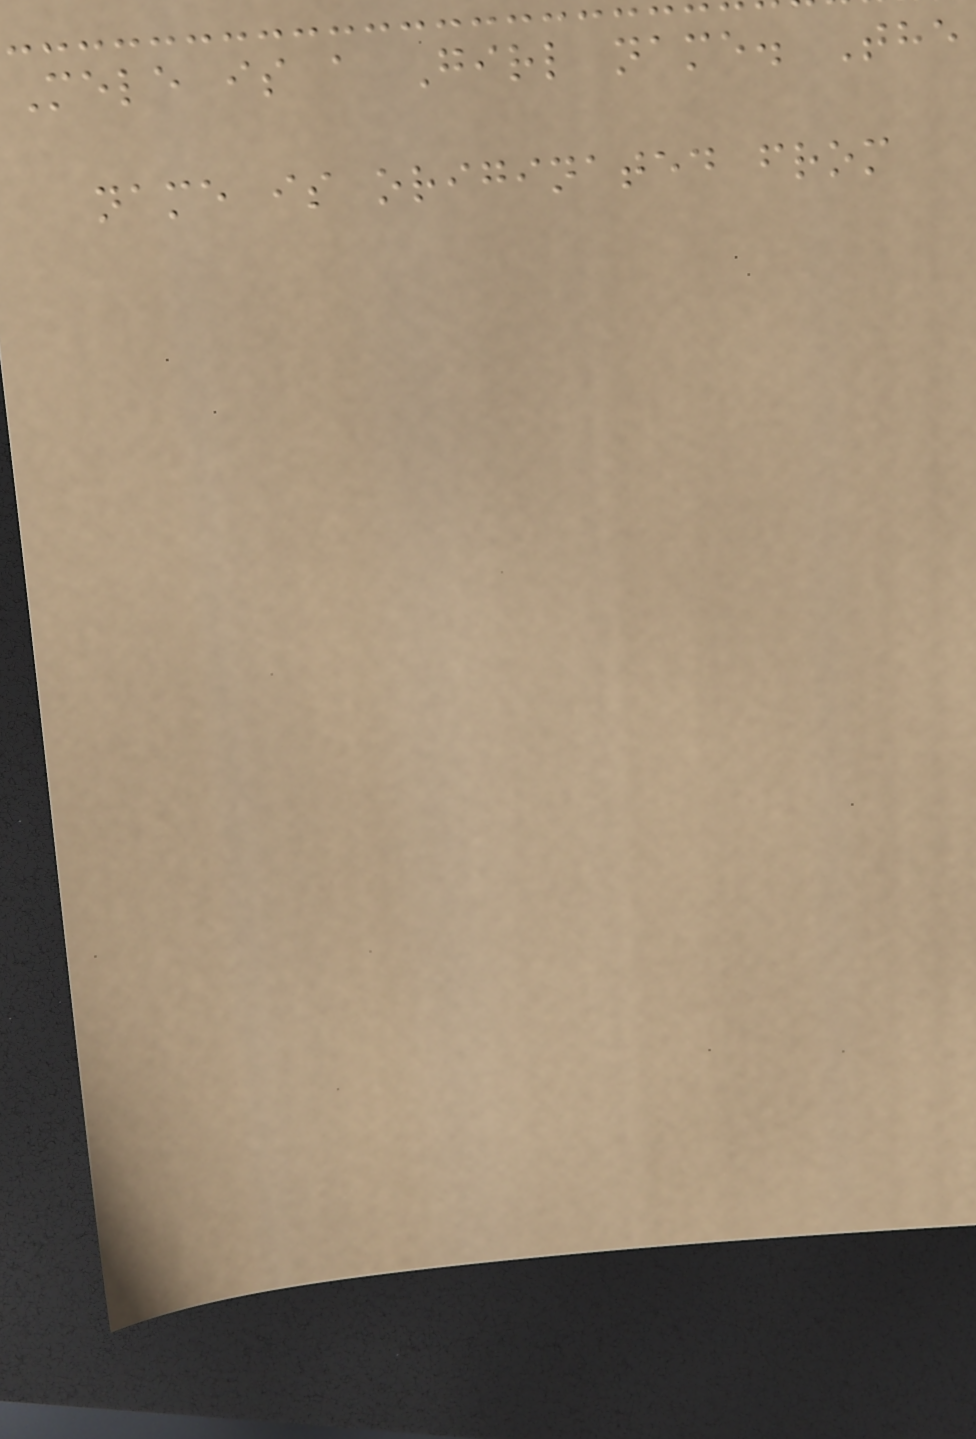Mele is a Girl name. The
name is originated from
